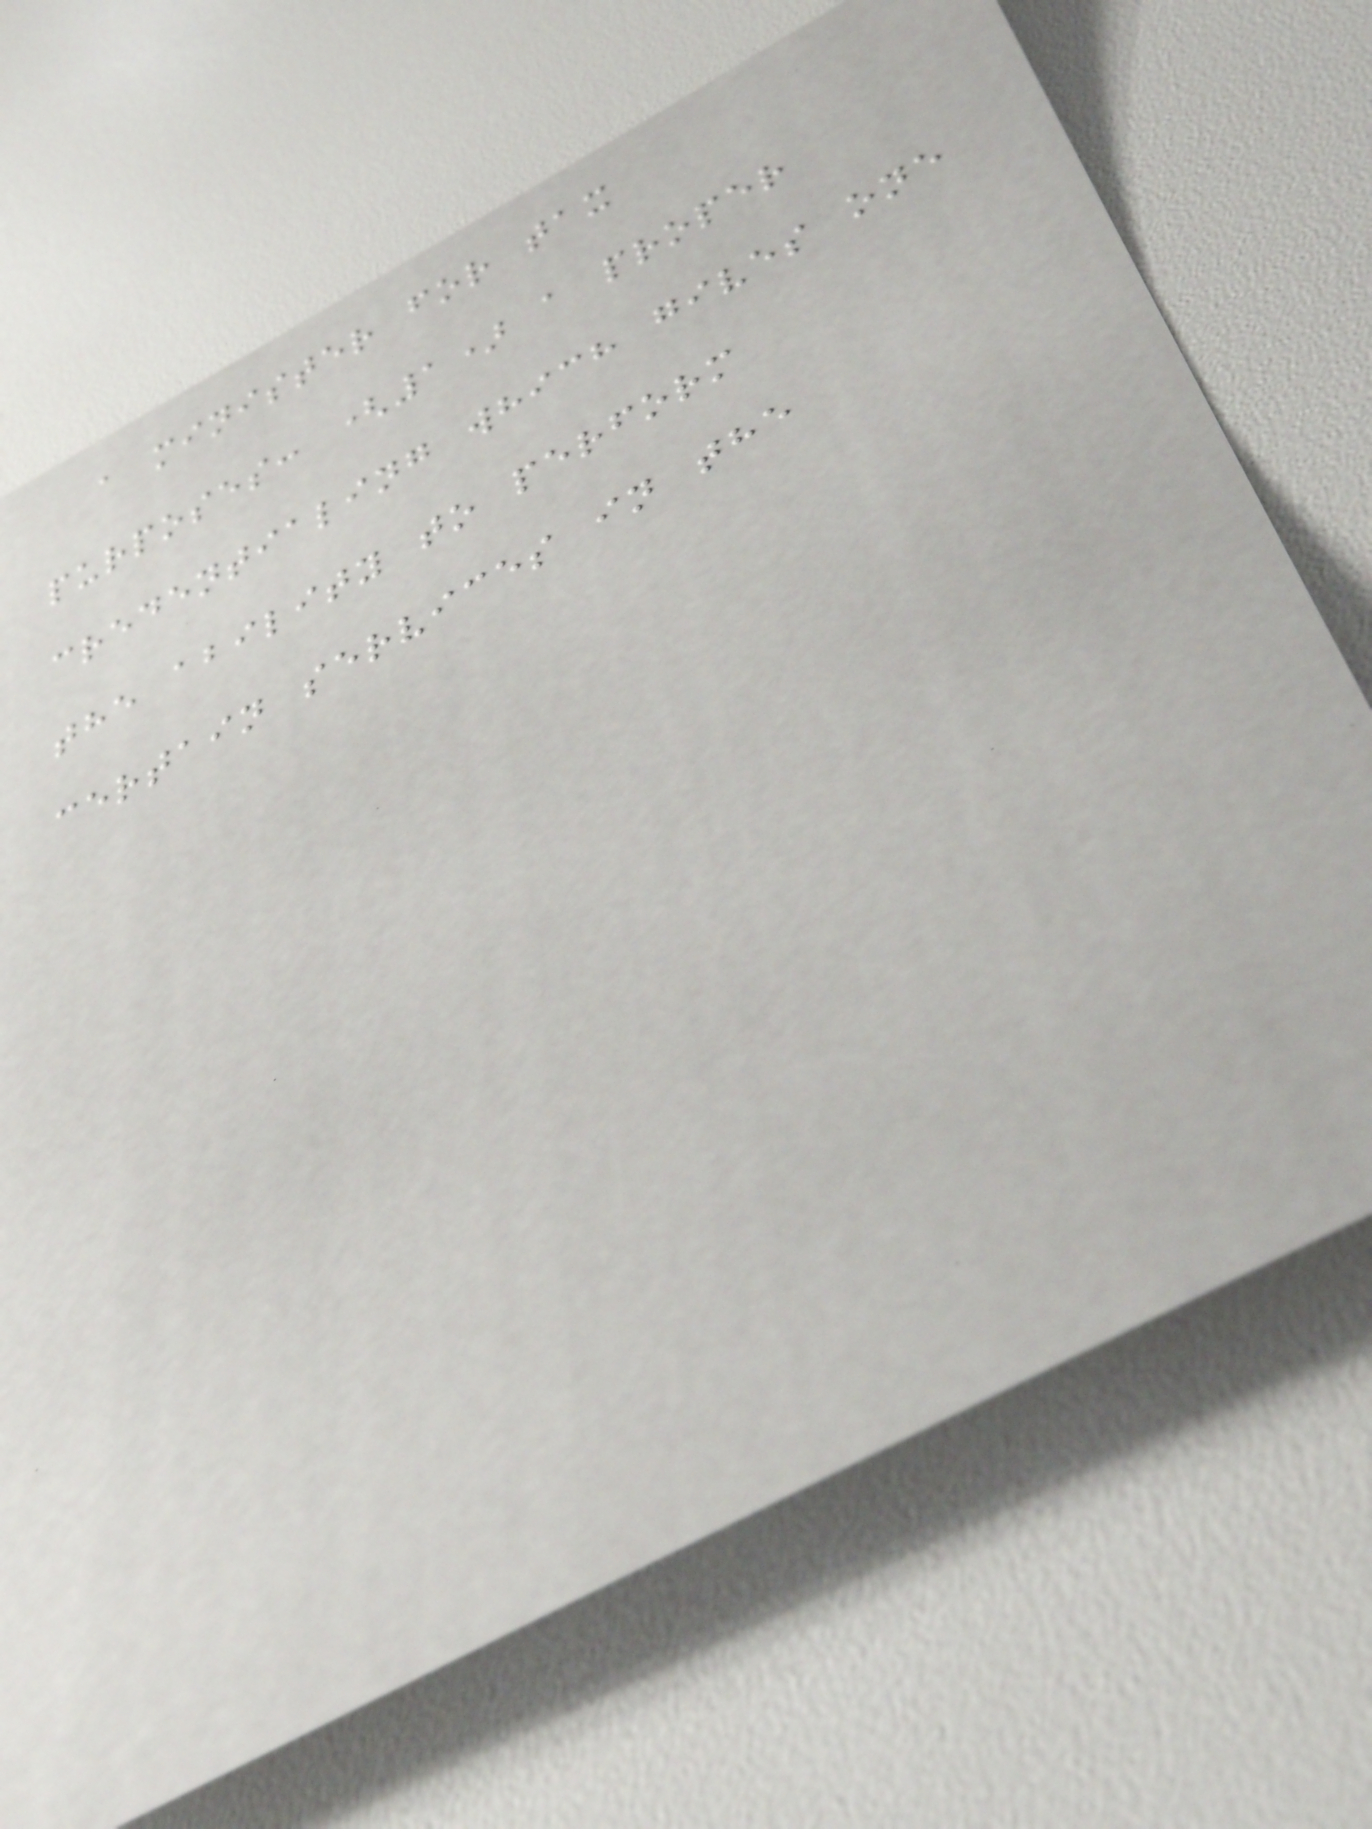a minister for tax
purposes: (1) a proper
credentialing which gives one
the ability to perform
certain services in the
